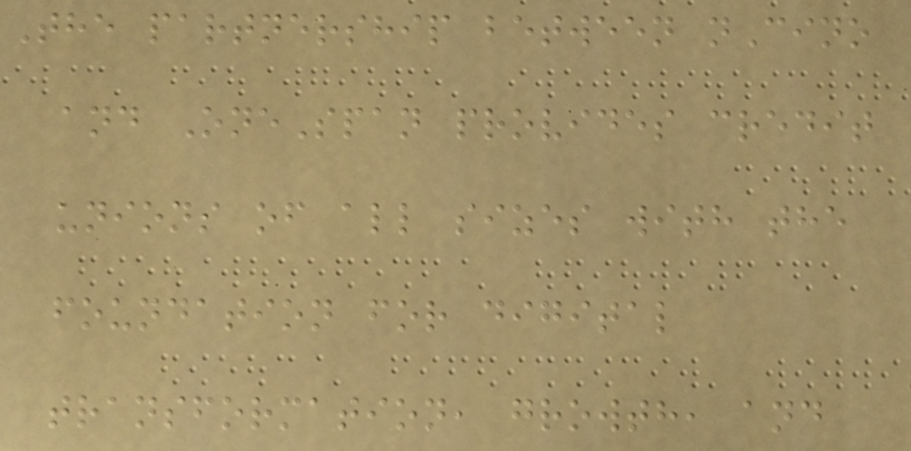The partnership between nCino
and OneSpan provides credit
unions of all sizes with the
foundation for digital
transformation, growth, and
